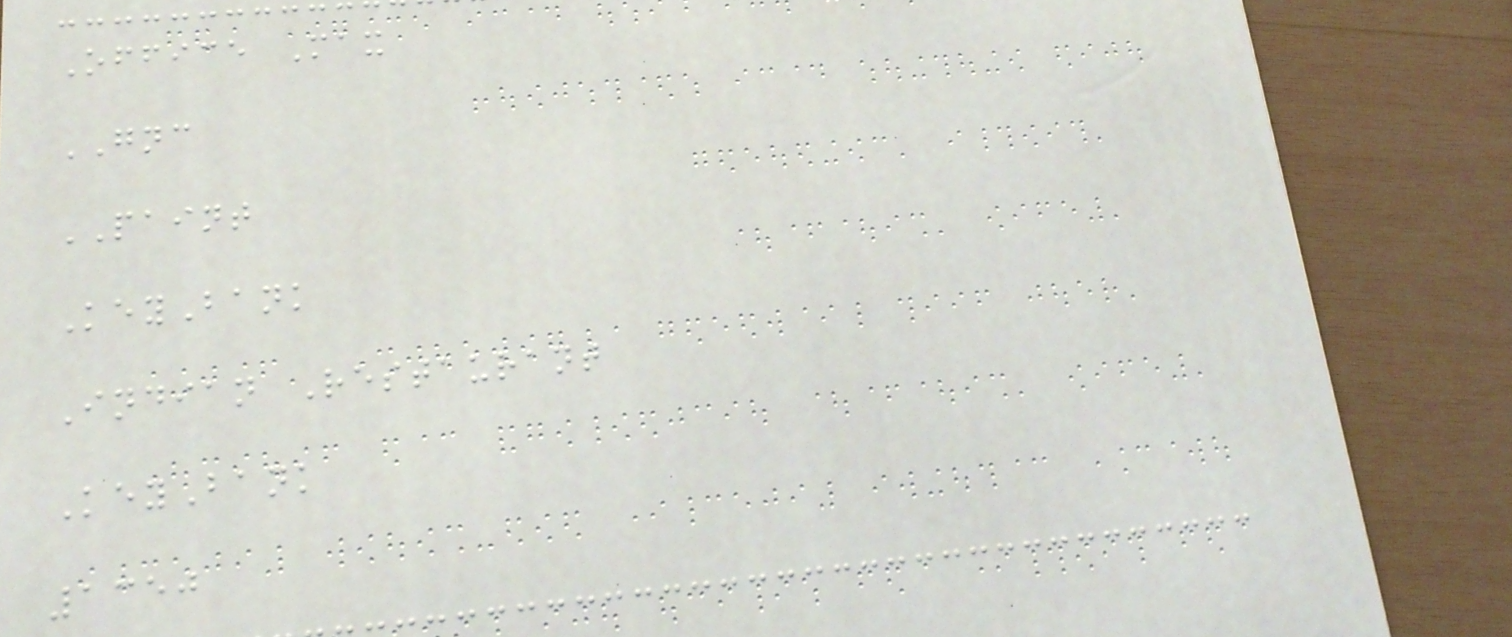Office Max
GNC
PAINT
KeyBank
Indian Restaurant
KeyBank
1350
